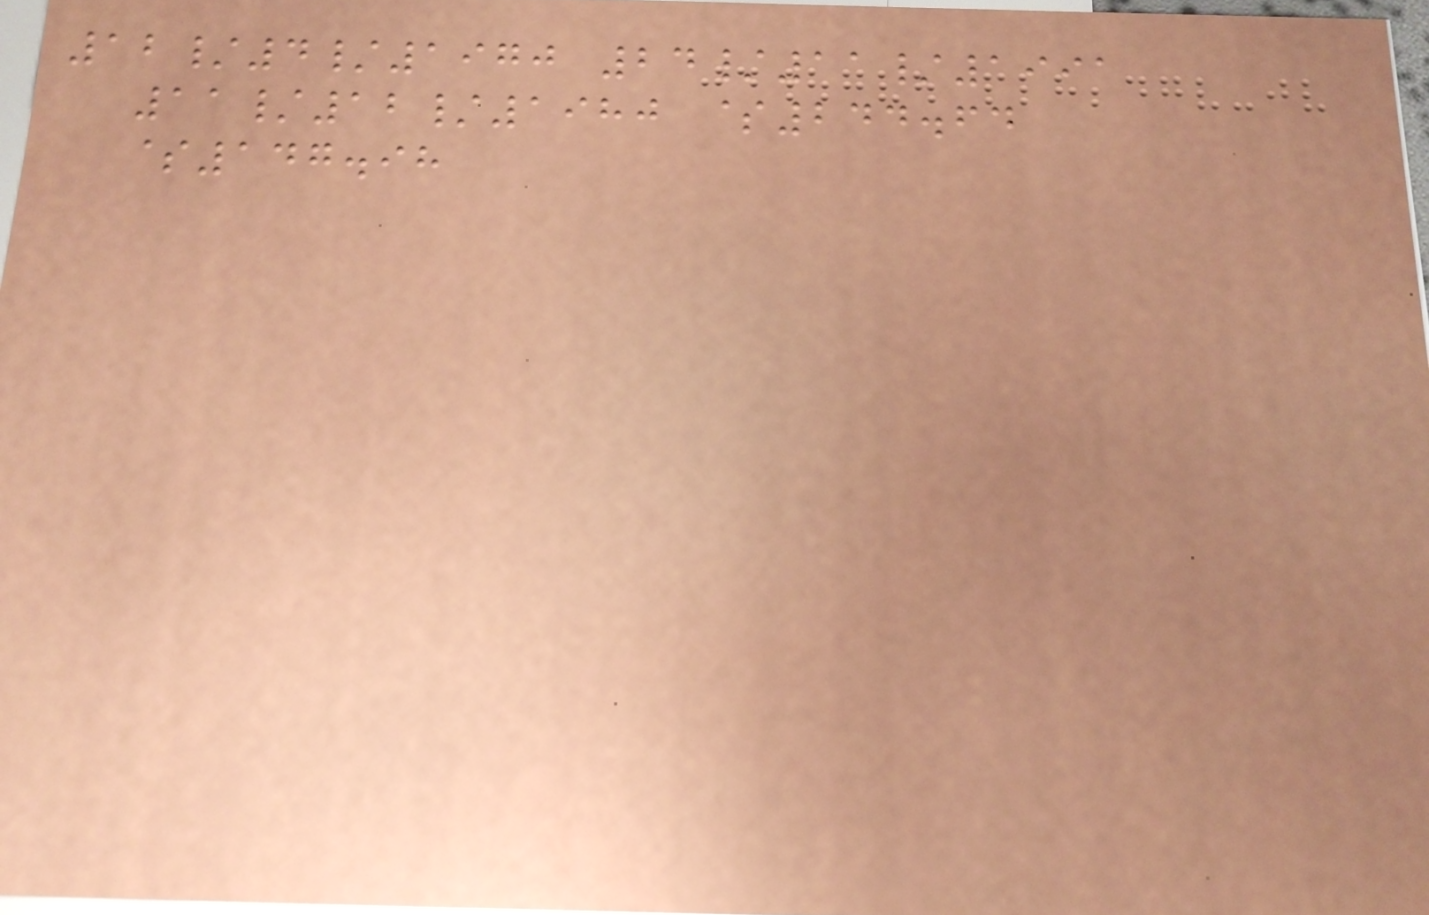12/4/1970 24/11/1991
11/12/1980 $244.64
$147.98
